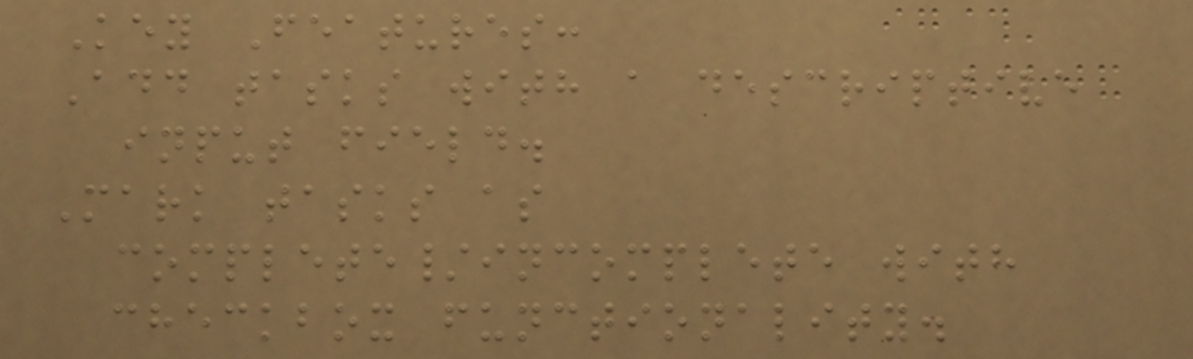Key Features:
Add tasks with a descriptive
input field.
Mark tasks as
complete/incomplete with
checkbox functionality.
